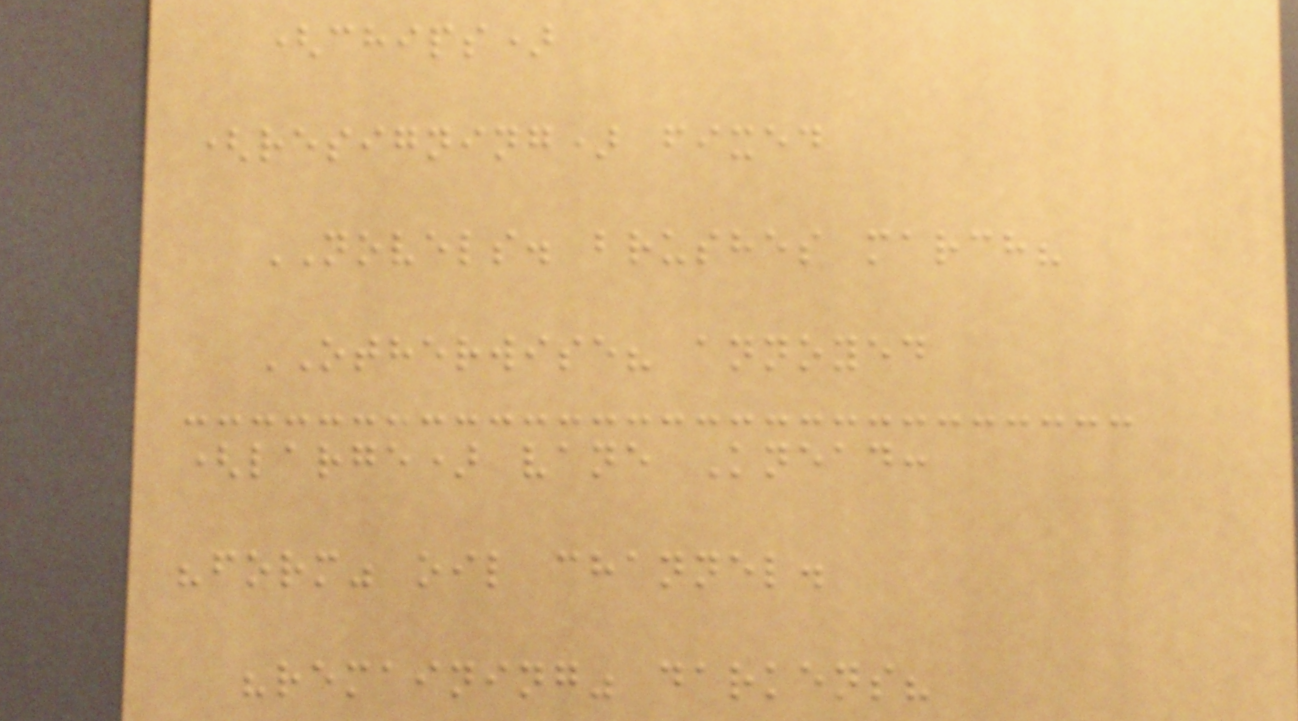(chips)
(resigning) fixed
NOVELS. brushes march?
OTHERWISE? annoyed
(large) vane Knead:
"form" oil channel.
"remaining" darkens?
